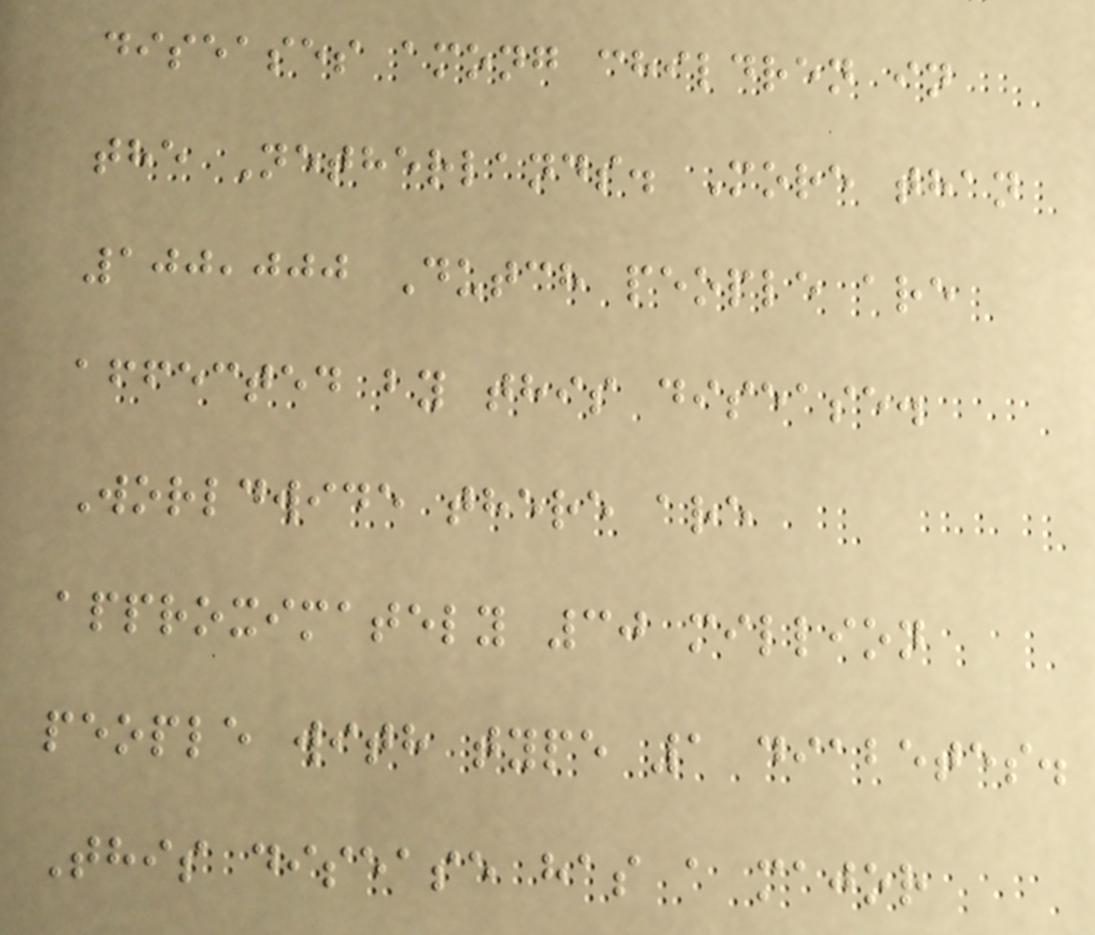diseases among children in
the Netherlands. More than
100,000 Dutch people are
affected by this disease.
Worldwide there are
approximately 30 million
people with type 1 diabetes.
This disease has a major
